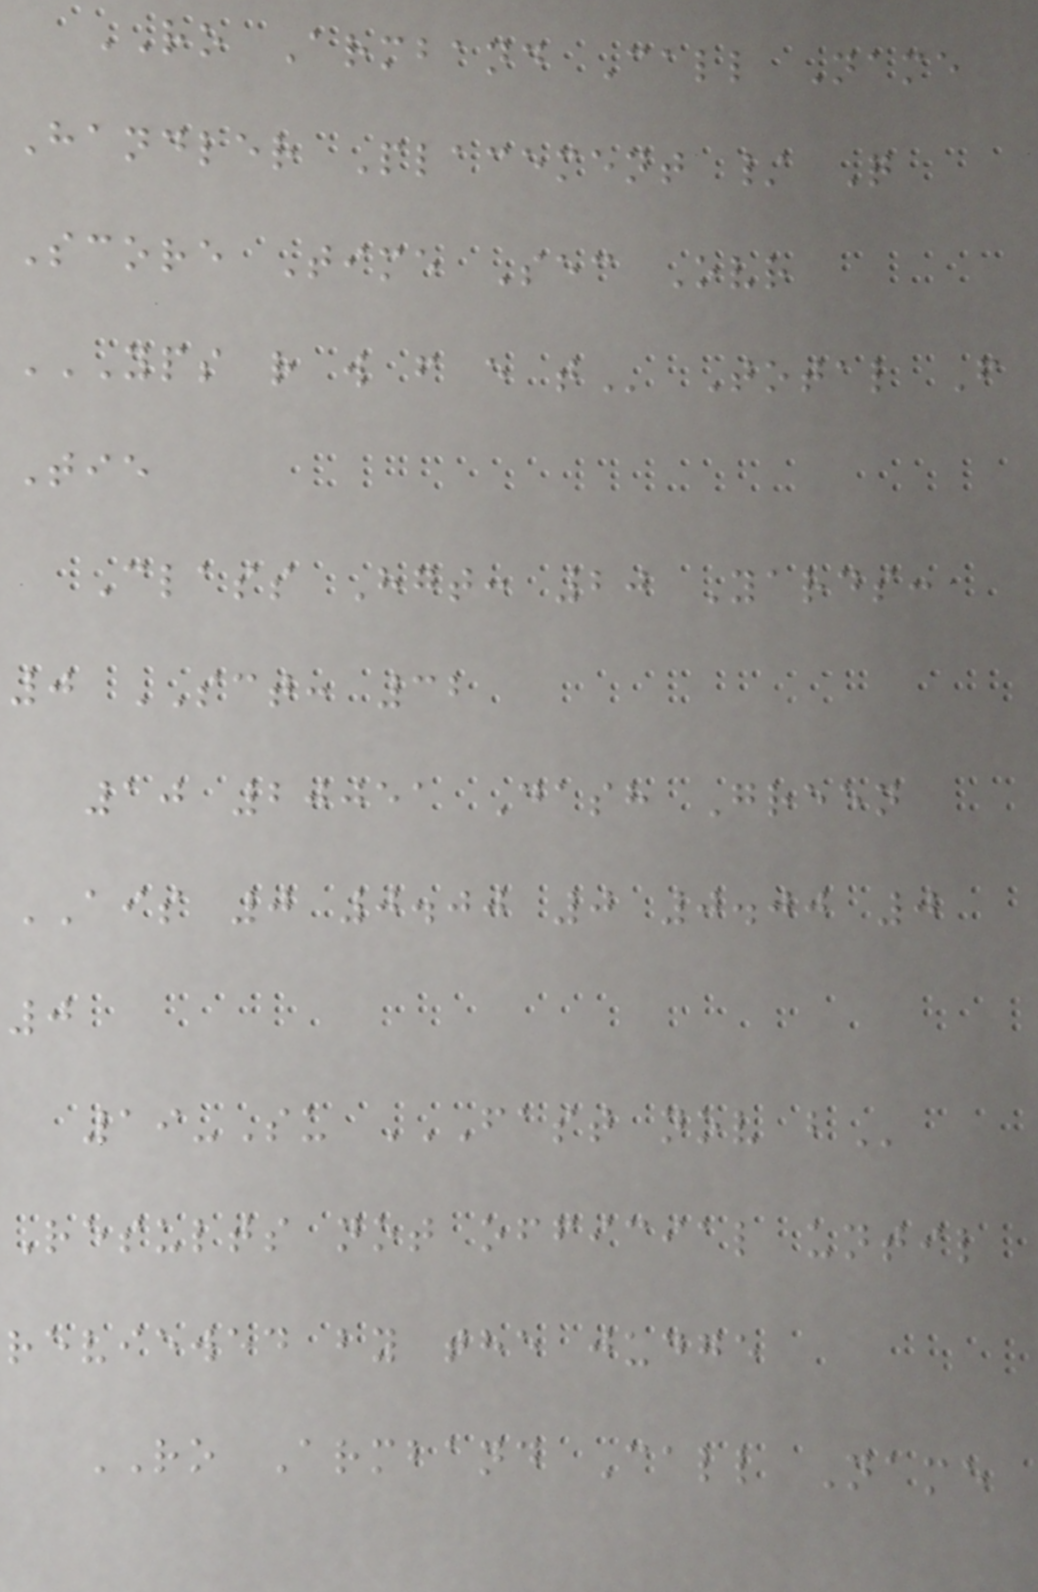RO Armband Call Name
Handler Placement / Q
Score Time Sec Ovr
YPS R W F E T Total F
Tie
Class Hgt: 20 Yards:
0 SCT: 32
10 20051 Dash Green
AIS 0 0.00 0 0.00 0
0
19-Su FAST NOV B
Results not official until
reviewed by the judge
RO Armband Call Name
